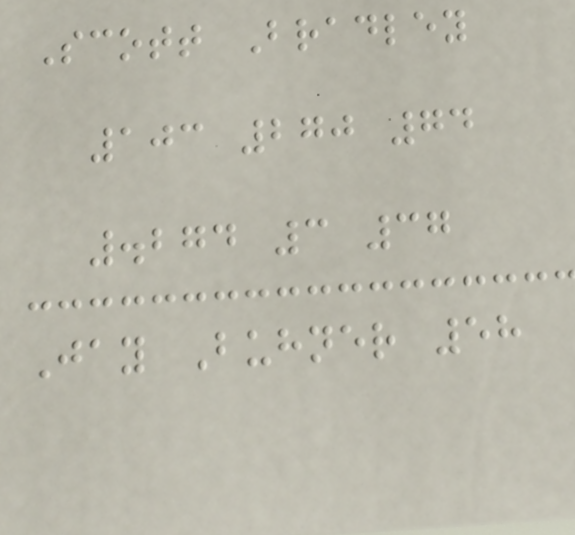Scott Bradley
103 270 74
.274 3 37
Jay Buhner 58
